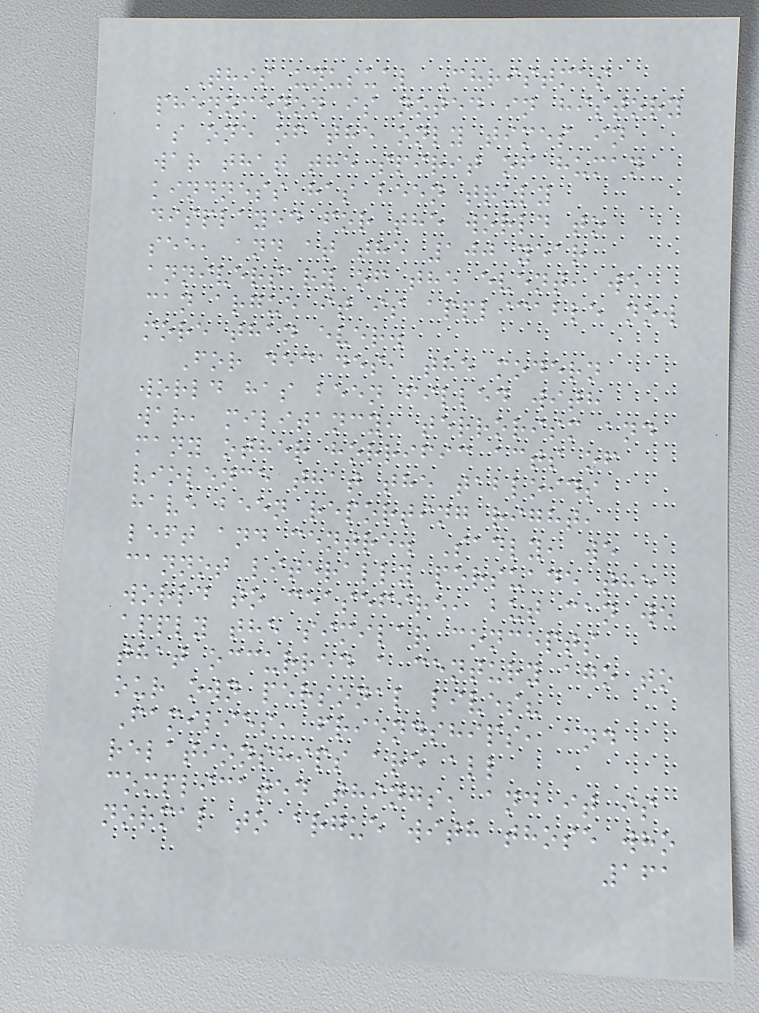This unusual Christmas
phenomenon is noted in history
as one of the only times in
war that the spirit of human
kindness has been truly
displayed for the world to
see, and at the 100 year
anniversary of the event, we
can argue it is applicable now
more than ever.
For decades, the modern
world has been filled with
war, militancy, terrorism and
many other horrific acts of
violence that the tabloids
have been reporting right,
left and centre. Sadly, we
cannot literally persuade the
world to ceasefire, but can we
apply the similar concepts
that occurred a century ago to
our own personal lives?
Families, friendships, and
relationships are all
complicated things, and it is
normal to argue with those who
161
